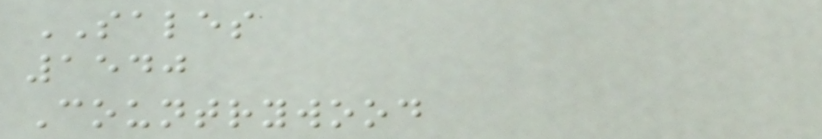SALES
1540
Countrywood
